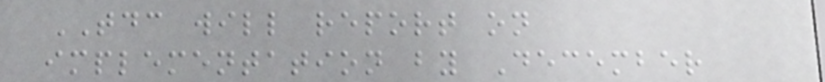TDC will report on
implementation by December
